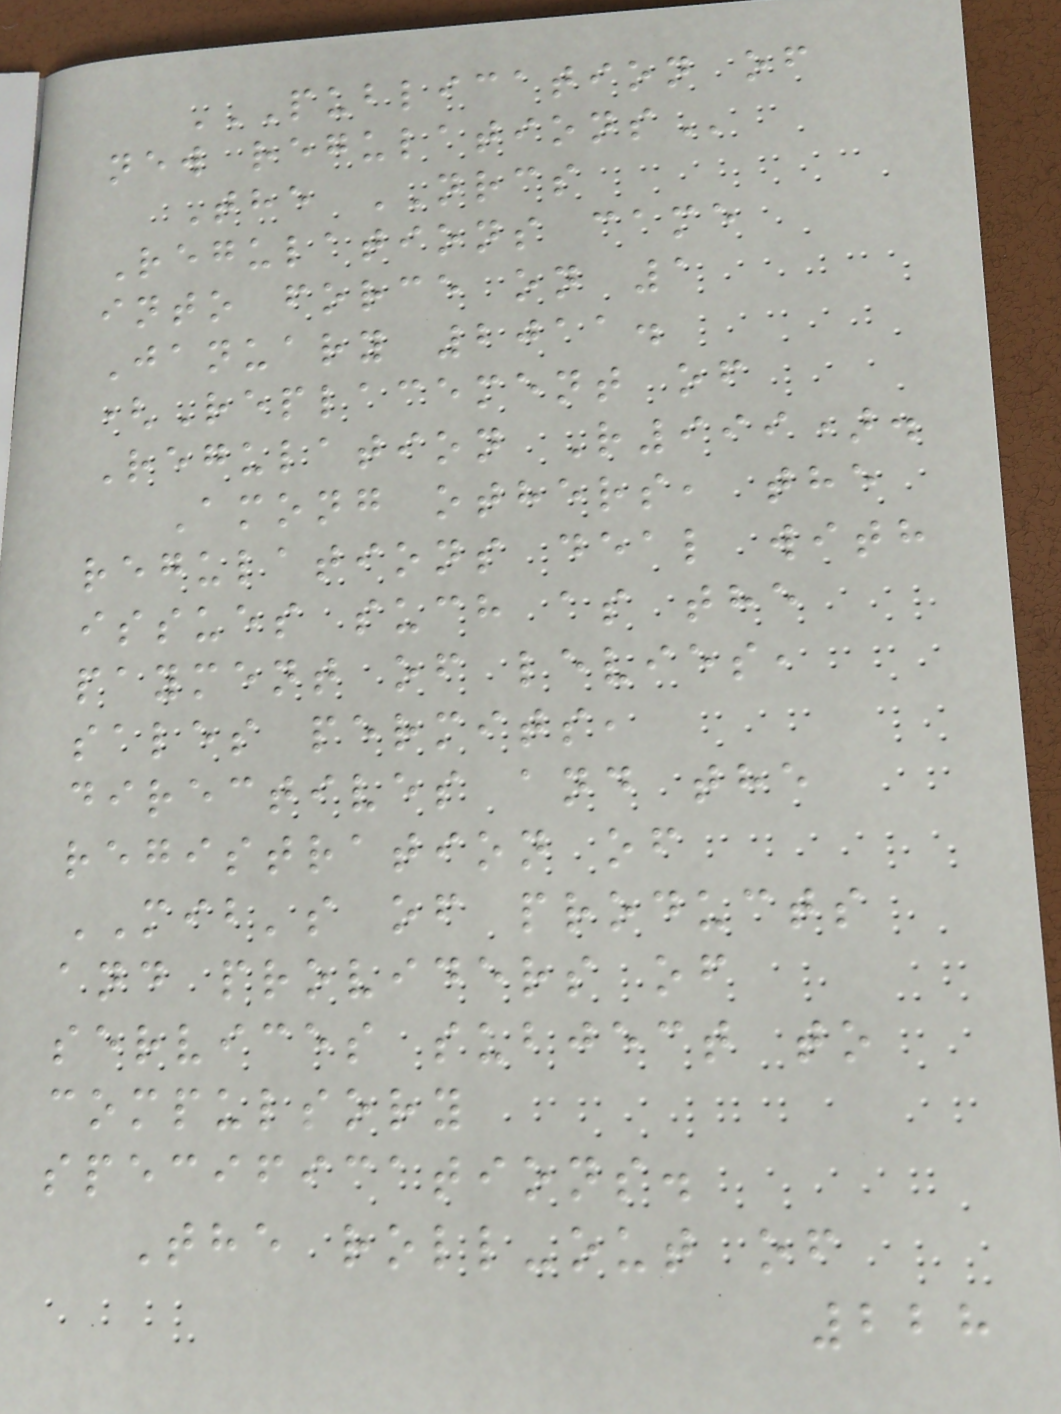PUBLICATION OF
NEW REGULATIONS
The NRCS
Regulations came
into force on 1
January 2011.
(Replacement of
Regulation R999).
Among others, the
regulations deal with
issues such as the
payment of levies,
sales permits,
directives and the
registration of
MIB's of products
and providers of
services subject to
compulsory
specifications.
The roll-out of
228
